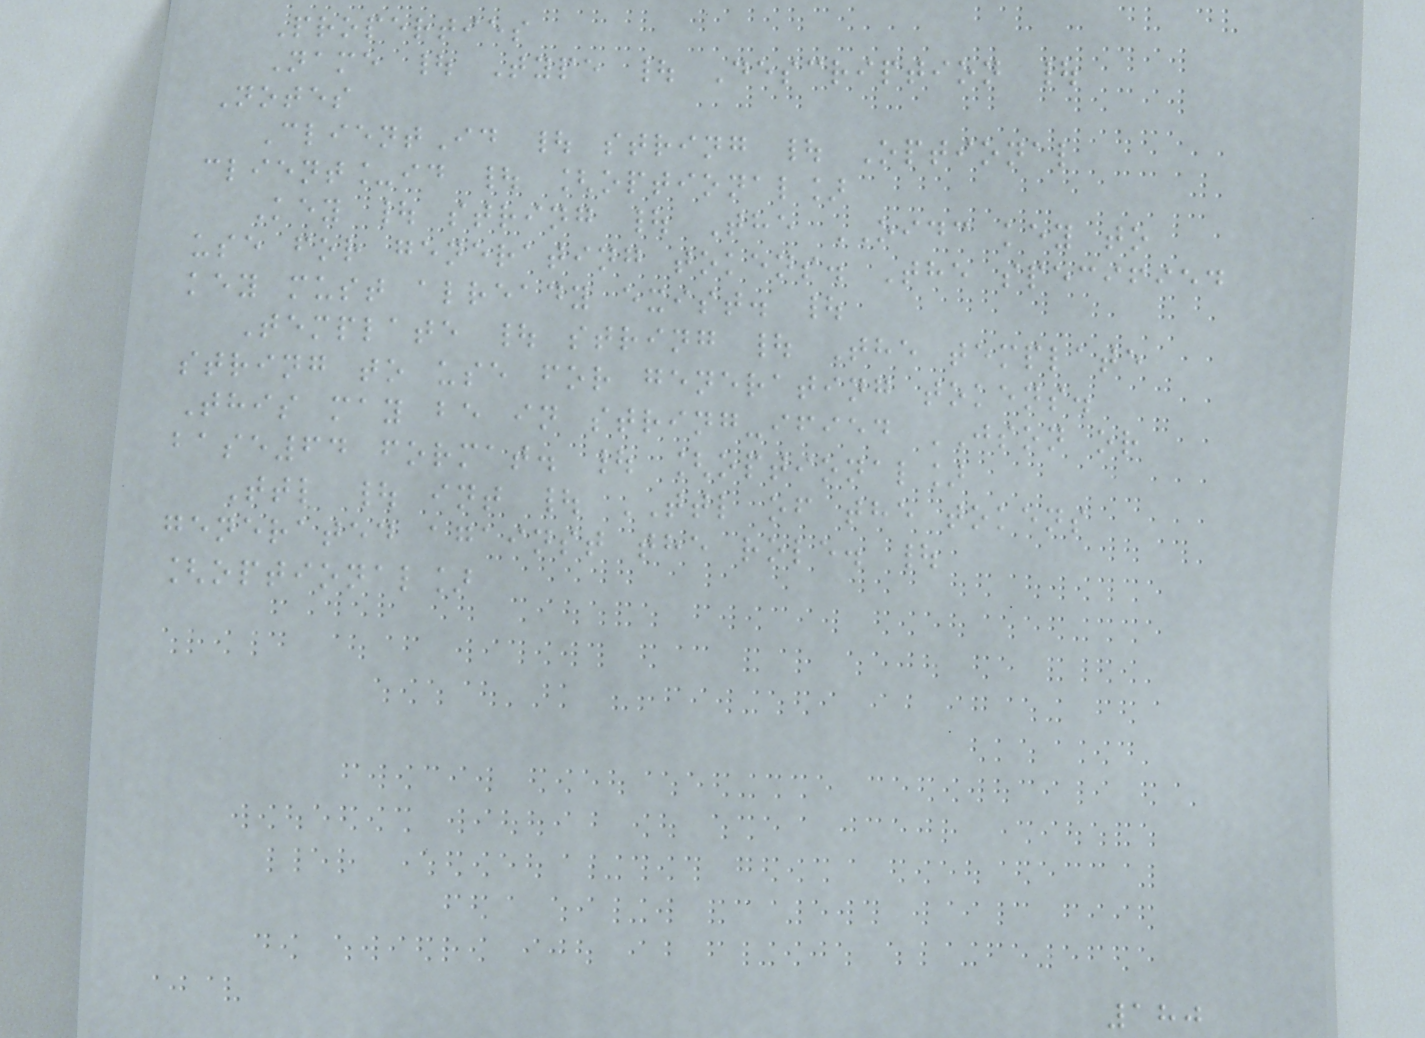Properties
Name | Type | Description |
Notes
ClientId | string | Optional
client_id | [optional]
Key | string | The OIDC key to
use for generating tokens. The specified
key must already exist. |
Template | string | The template
string to use for generating tokens.
This may be in string-ified JSON or
base64 format. | [optional]
Ttl | int | TTL of the tokens
generated against the role. |
[optional]
180
